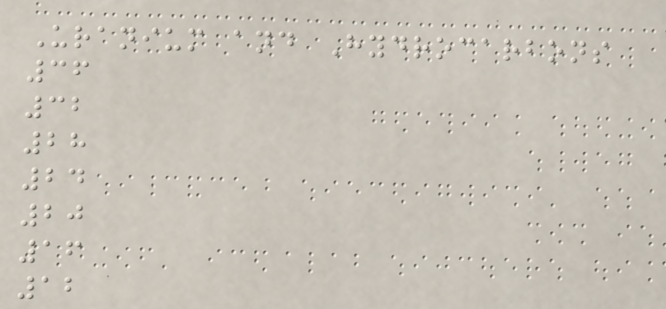Uranium and Hydrocarbons
36
32
28
24
20
16
12
